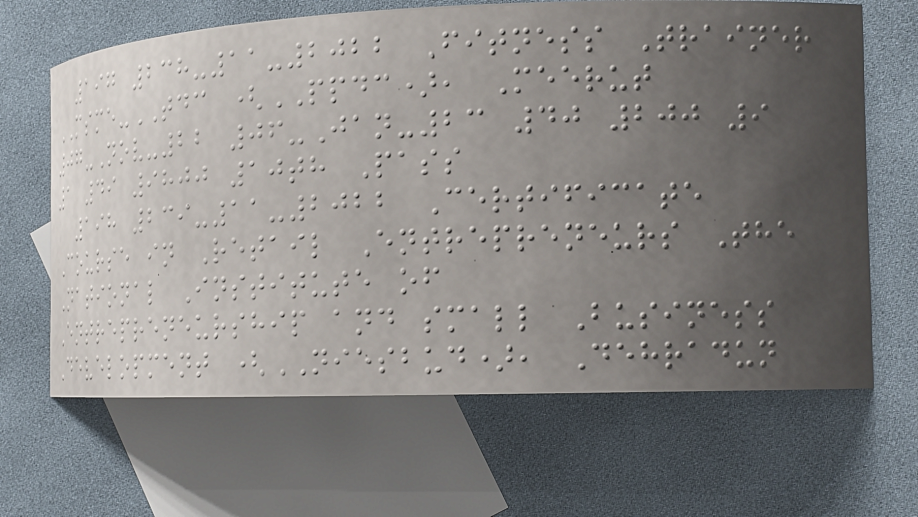197 238-11-2022 Fitness Trainer
MSME-TDC (PPDC), Meerut
07-Nov-22 06-Jan-23 40 200 9
1 49 9800 10th Pass
198 239-11-2022 Certificate
Course in Retail Entrepreneurs The
National Institute of
Entrepreneurship and small Business
Development (NIESBUD), Dehradun
